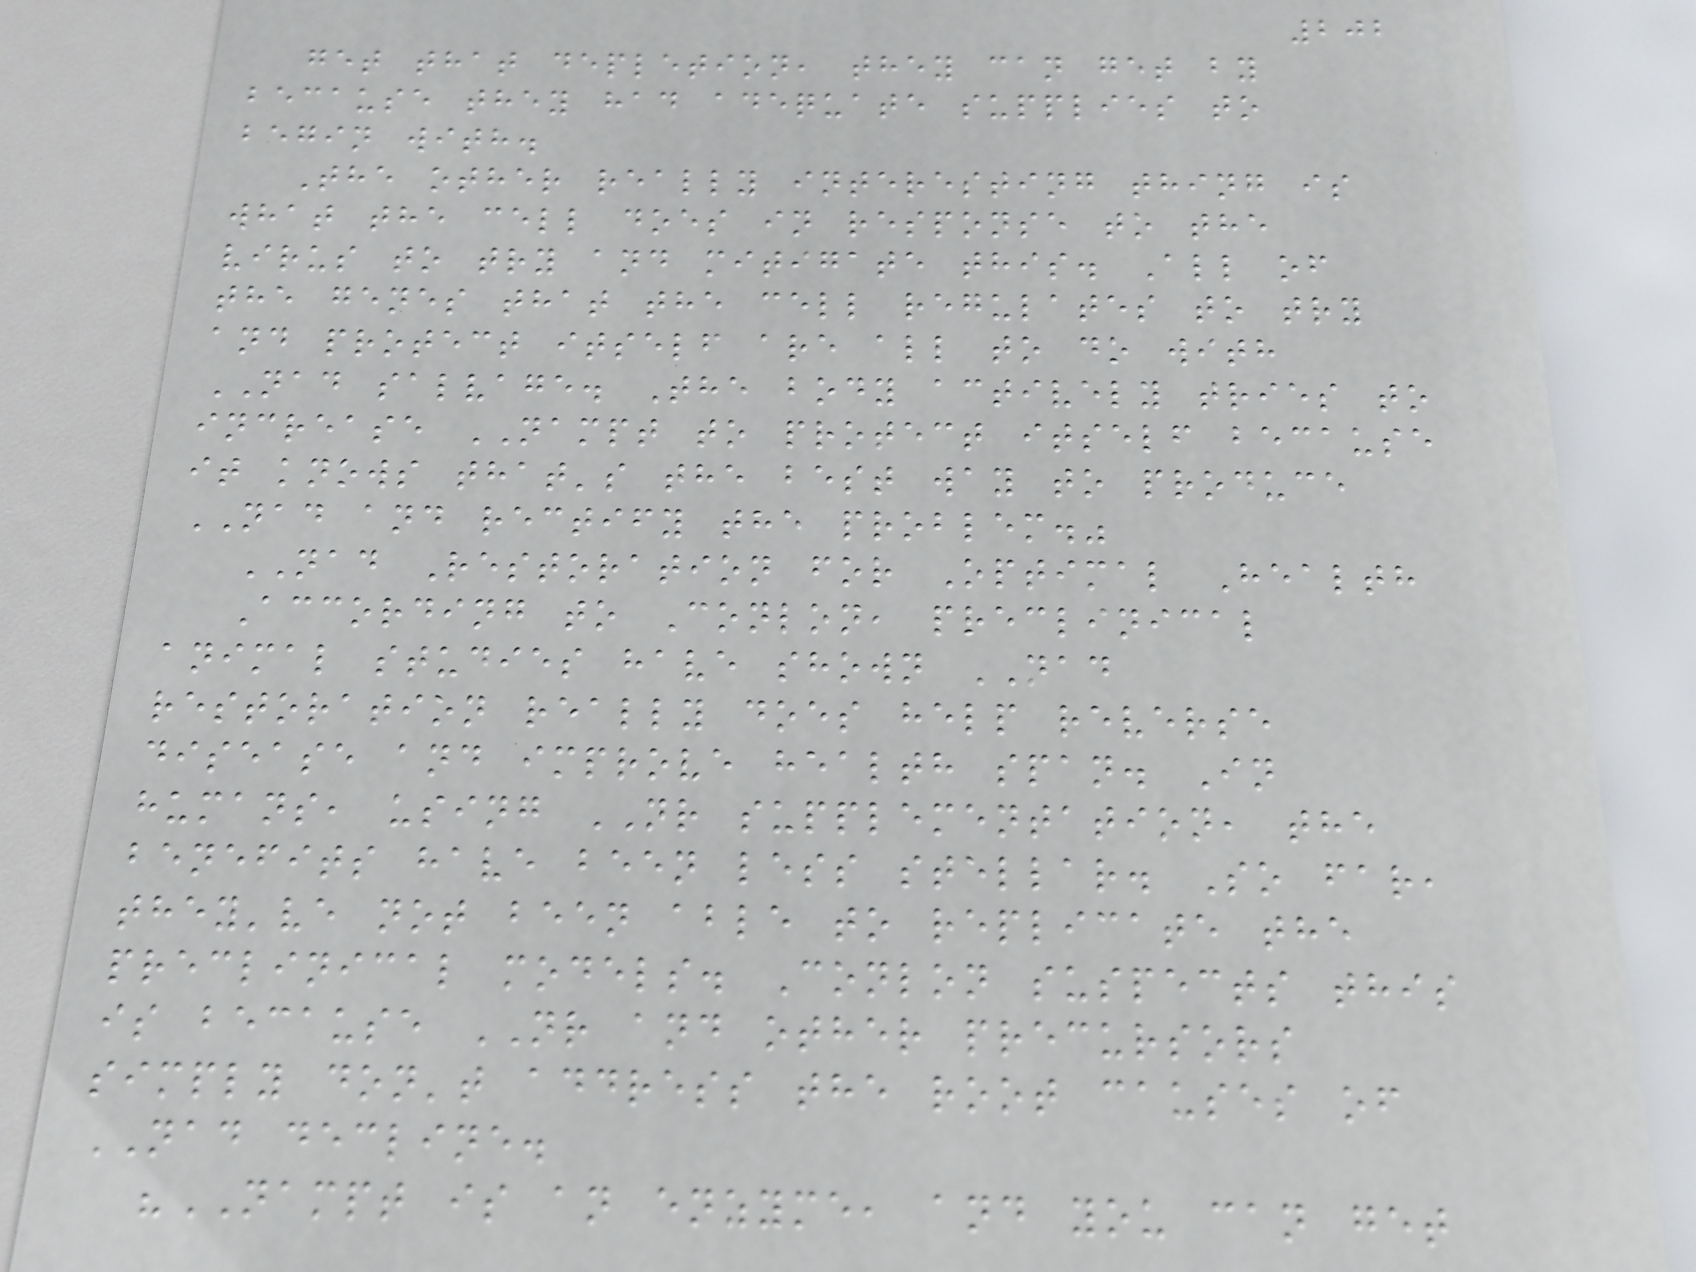202
get that depletion, they can get by
because they had adequate supplies to
begin with.
The other really interesting thing is
what the cell does in response to the
virus to try and mitigate this. All of
the genes that the cell regulates to try
and protect itself are all to do with
NAD salvage. The body actively tries to
increase NAMPT to protect itself because
it knows that's the best way to produce
NAD and rectify the problem."
NAD Restoration for Optimal Health
According to Conlon, preclinical
animal studies have shown NAD
restoration really does help reverse
disease and improve health span. In
humans, using NR supplementation, the
benefits have been less stellar. So far,
they've not been able to replicate the
preclinical models. Conlon suspects this
is because NR and other precursors
simply don't address the root causes of
NAD decline.
"NAMPT is an enzyme, and you can get
